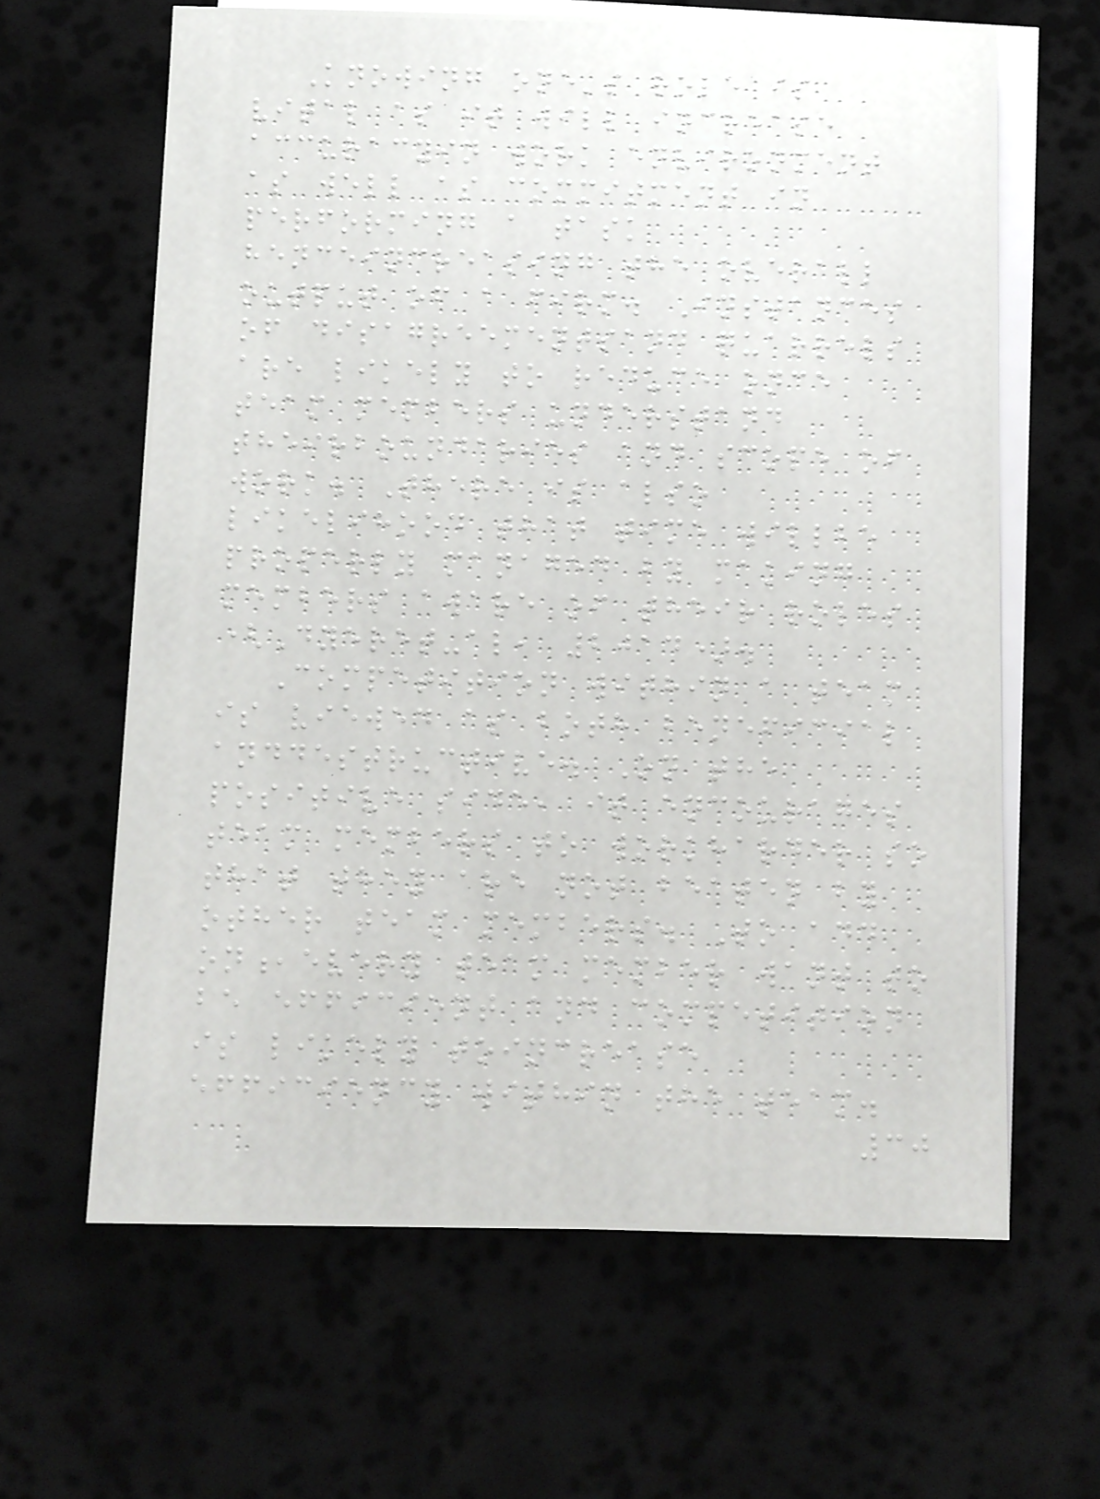Knowing one's role is
vital as it will increase
accuracyin work environment
as well as commitment in
performing a task
henceincreasing the overall
output of a firm. Instances
of disagreementsand quarrels
are likely to reduce once
team members understand
theirboundaries and scope of
work. There is also
likelihood that time willbe
properly managed by making
members aware of their roles
(Dyeret-al, 2014).
Competition within a team
is viewed as both beneficial
anddestructive. On the
positive side, it encourages
team members to workharder so
that they are not beaten by
other team members. To add
on,every team member want to
be efficient and competition
is likely toincrease
efficiency within the team.
30
